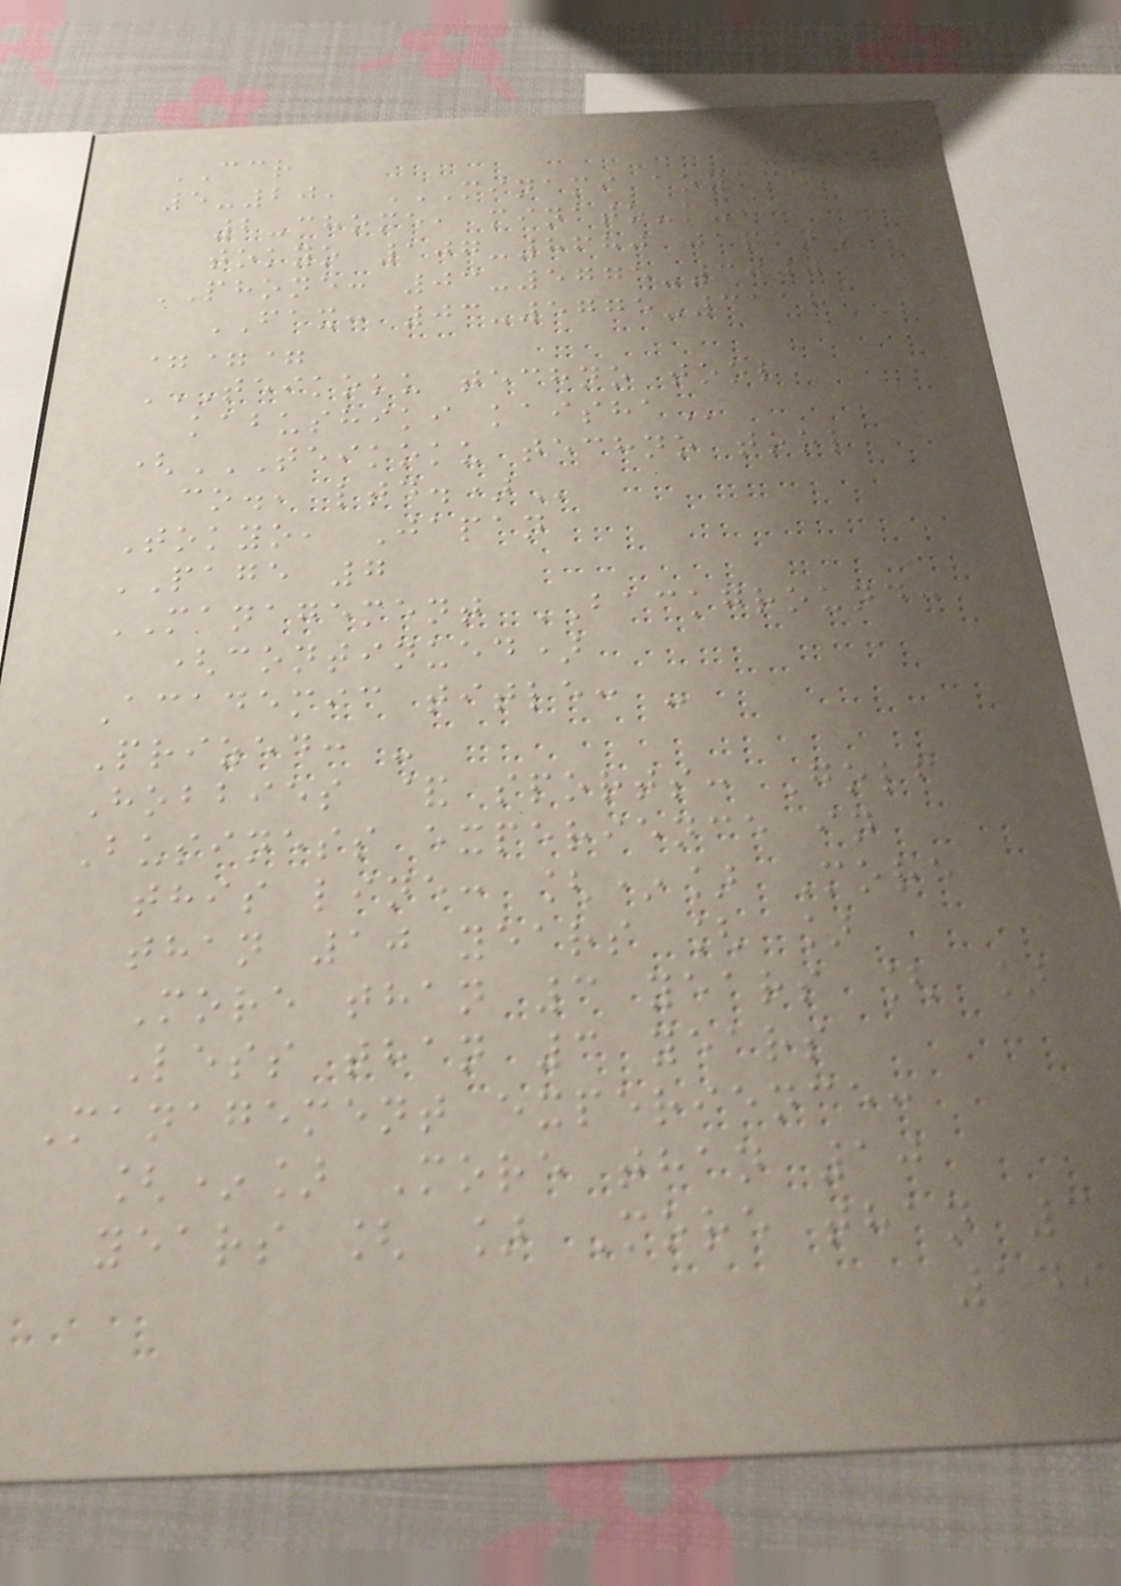CCR
5-20, MINAMI AOYAMA
2-CHOME, MINATO-KU,
TOKYO 107-8680 JAPAN
PHONE: 03-5775-3000
FAX: 03-5775-3118
===
TEIKOKU TECHNO TOOL
KABUSHIKI KAISHA
(TEIKOKU TECHNO TOOL
CO., LTD.)
Tokyo, Japan
PAGE 7
MANAGEMENT BACKGROUND:
(continued)
Academic title: -
Prized: -
Hobbies & sports: Golf
Business experience in
this line: [*] More
than 10 years [ ]
More than 3 years [ ]
Less than 3 years
Management experience:
[*] More than 10
years [ ] More than 3
149
